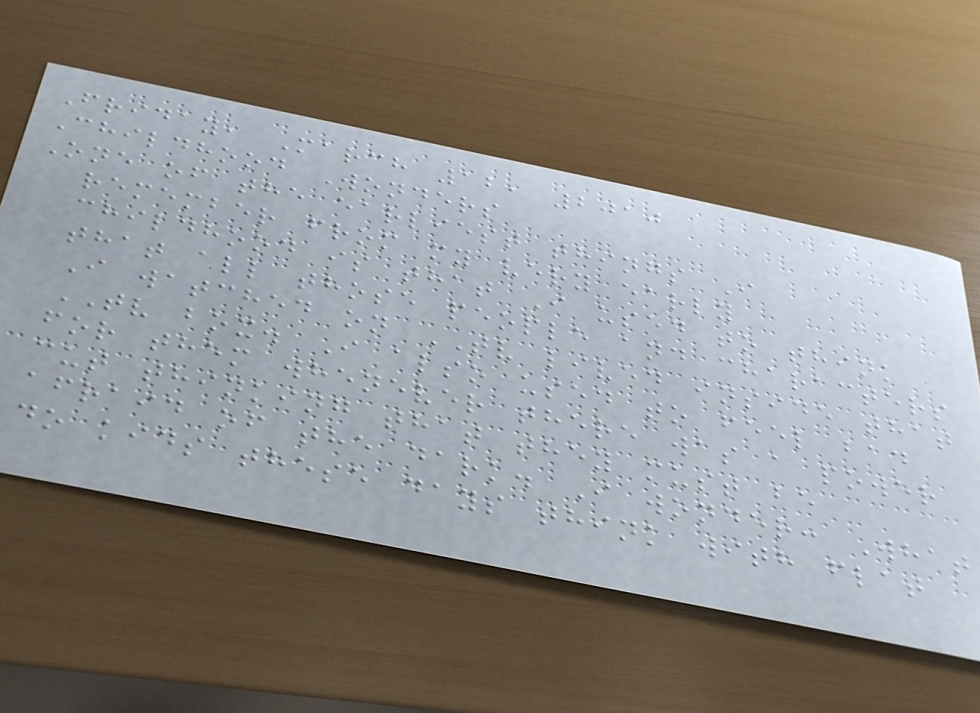Friday, March 12, 2010
Childhood Wonders
One of the earliest things I
remember from my very early
childhood is that I used to think
that all those people and characters
I watched on TV lived inside that
TV box. I also used to feel bad
for them whenever there was a power
cut thinking that they must be
afraid of the dark. I wonder: What
do kids these days think with flat
